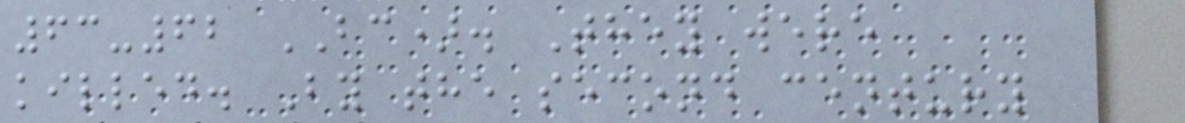63-62 BC). They were
killed. By the second century
